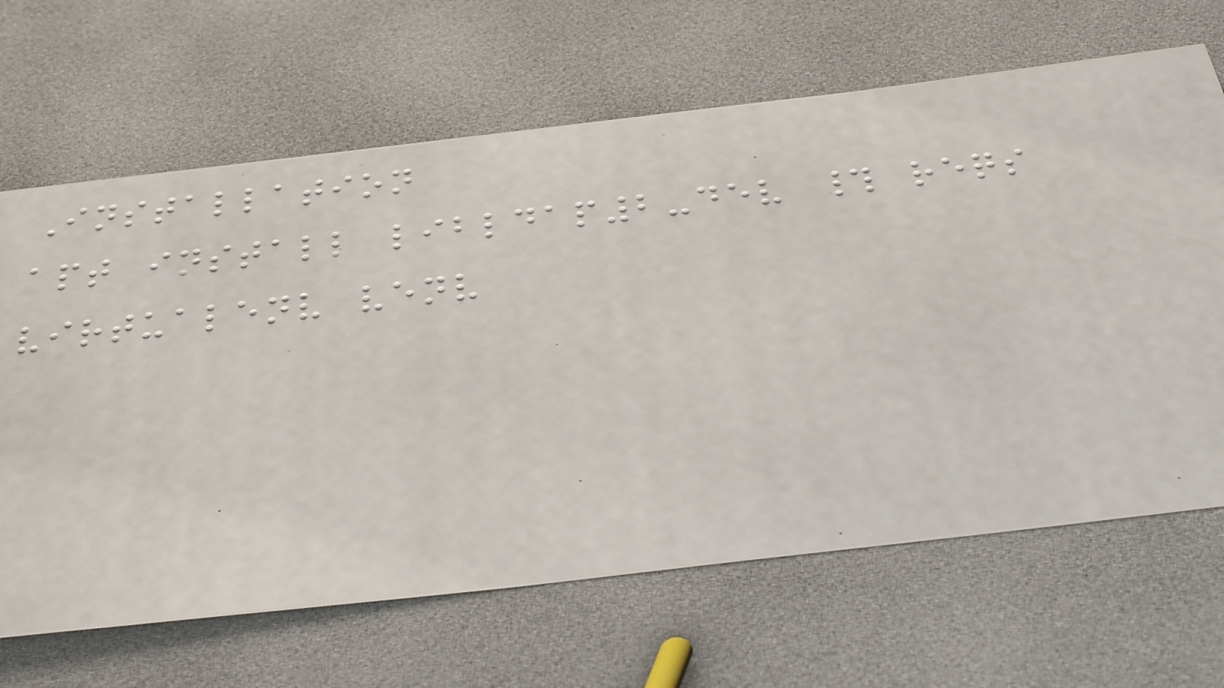Installation
apt install libldap2-dev # reqs
virtualenv venv
